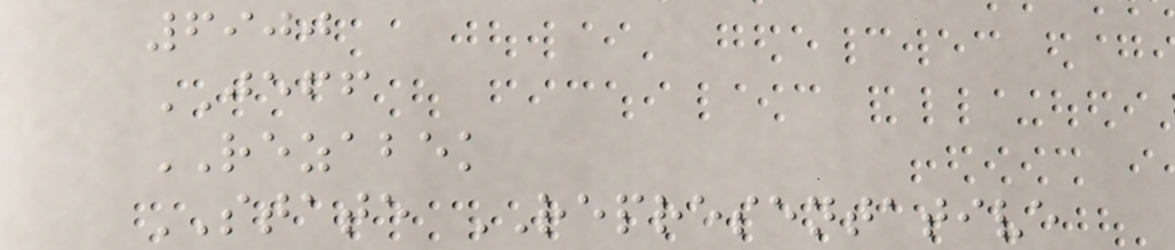6900
JEFF
REZABEK
STATE REPRESENTATIVE
